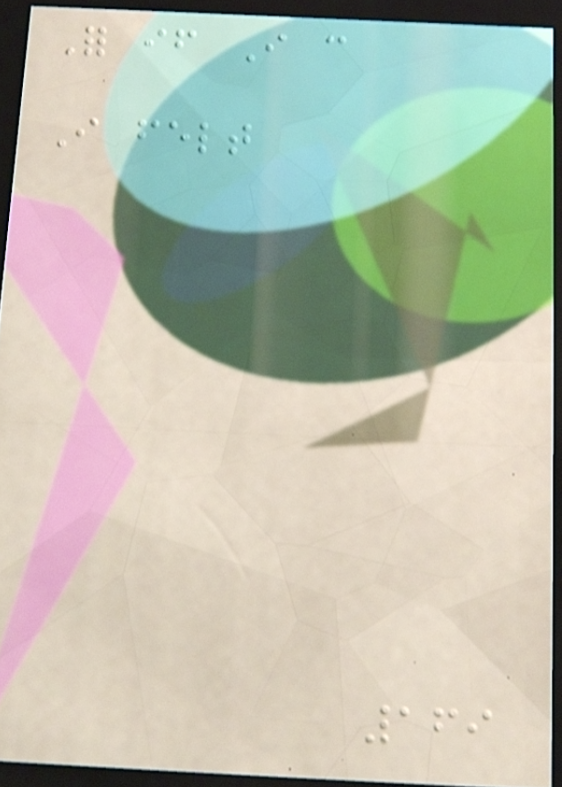For if I can
I felt
169
